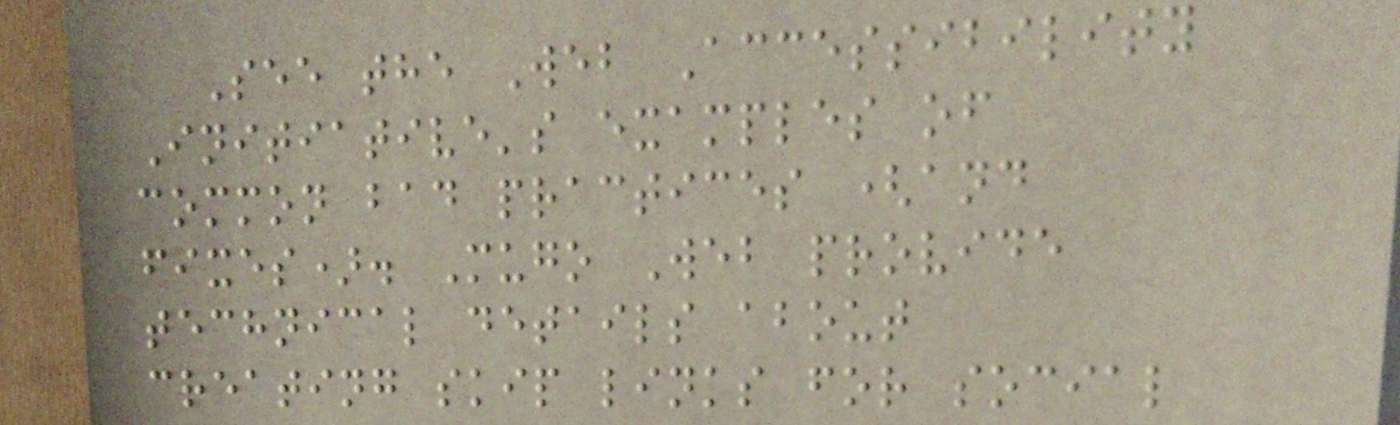See the Web Accessibility
Initiative's examples of
common bad practices (and
fixes). Mugo Web provide
technical details about
creating skip links for social
